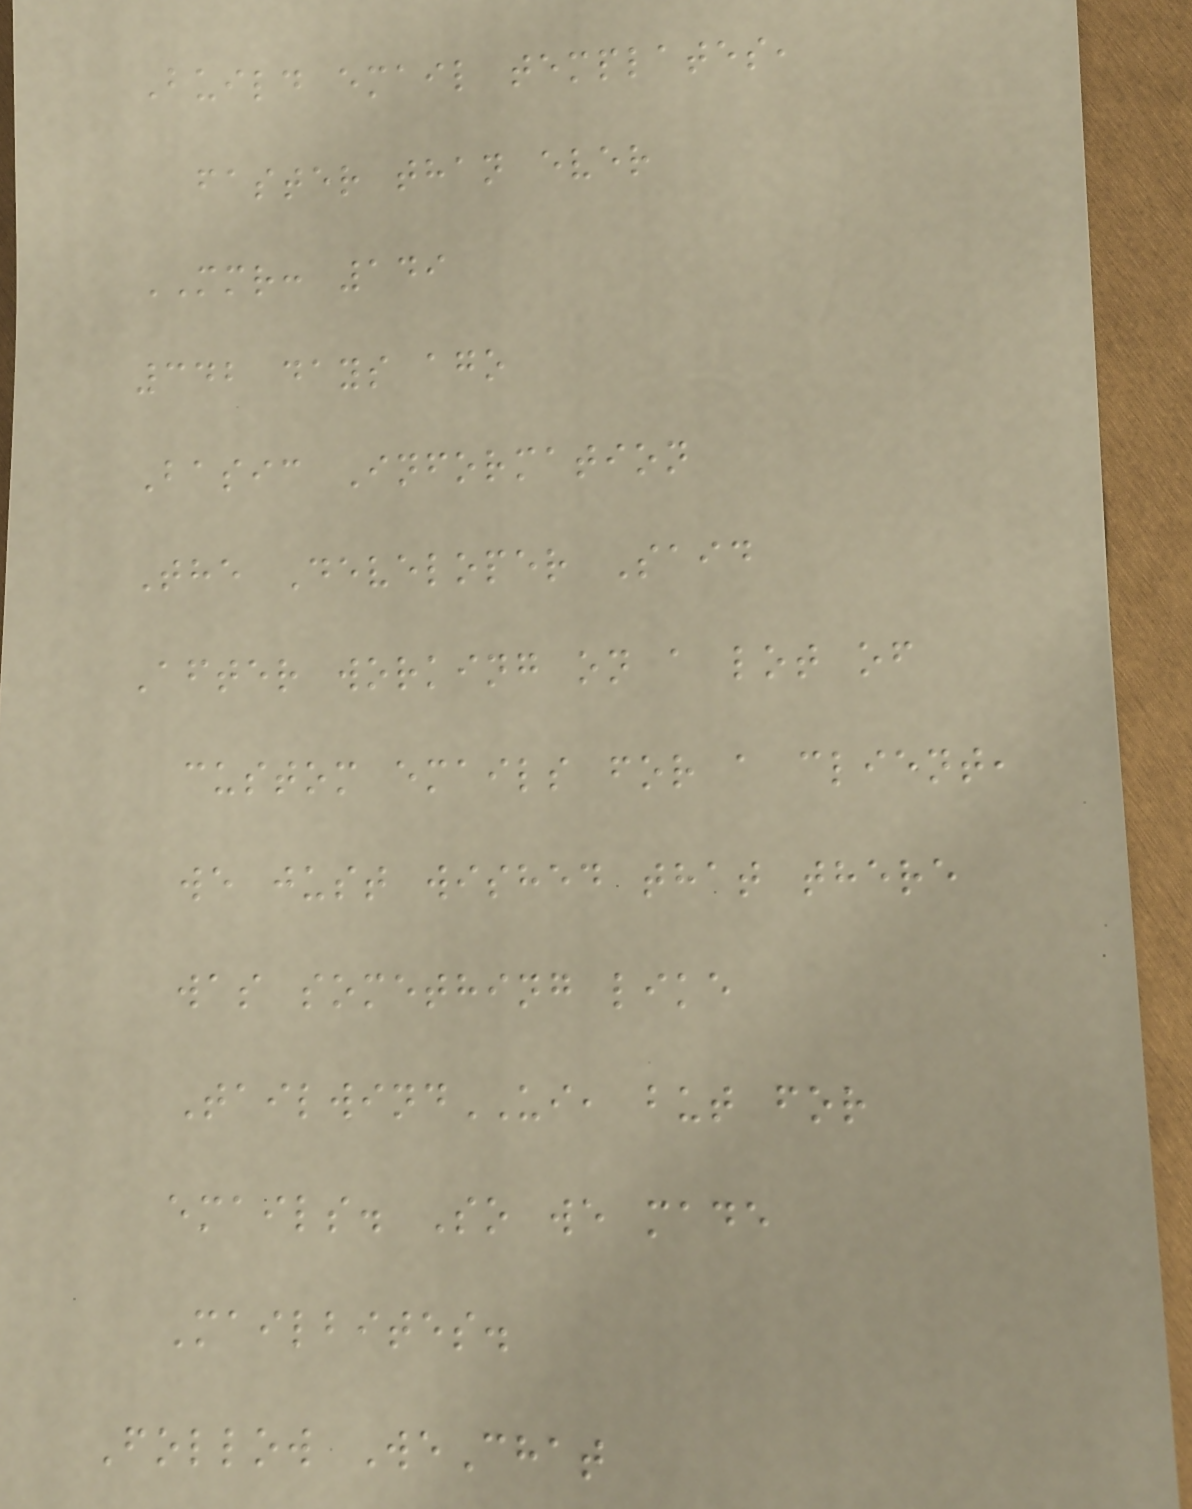Build email templates,
faster than ever
MMR: 149
342 days ago
Basic Information
The Developer Said
After working on a lot of
custom emails for a client,
we just wished that there
was something like
TailwindUI, but for
emails. So we made
Mailbites.
Follow WeChat
